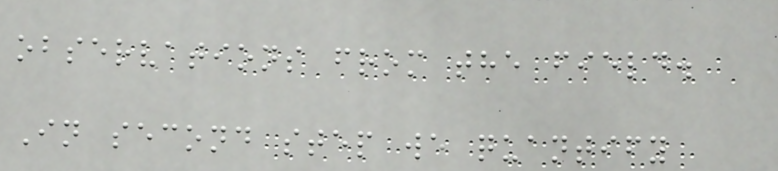observations from the field.
In second step we quantify
